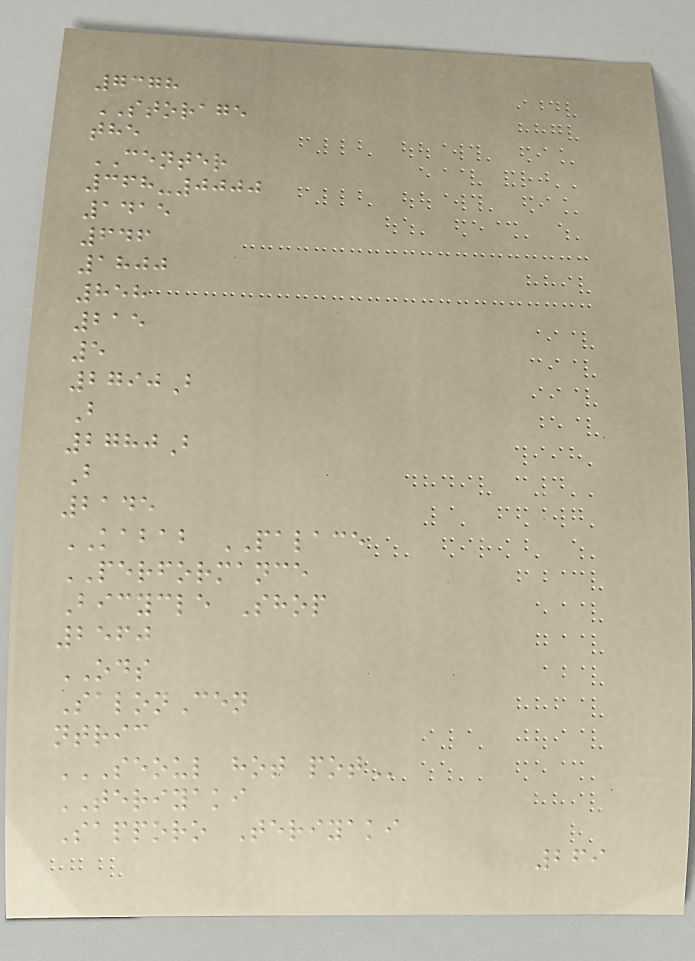7378
STORAGE
the
CENTER
368-0000
1415
646
1800
858
215
5
2790B
B
2780B
B
2145
KABAB PALACE
PERFORMANCE
Bicycle Shop
2560
ODS
SalonCen
ntric
SEOUL HOT POT
TERIYAKI
Sapporo Teriyaki
269
